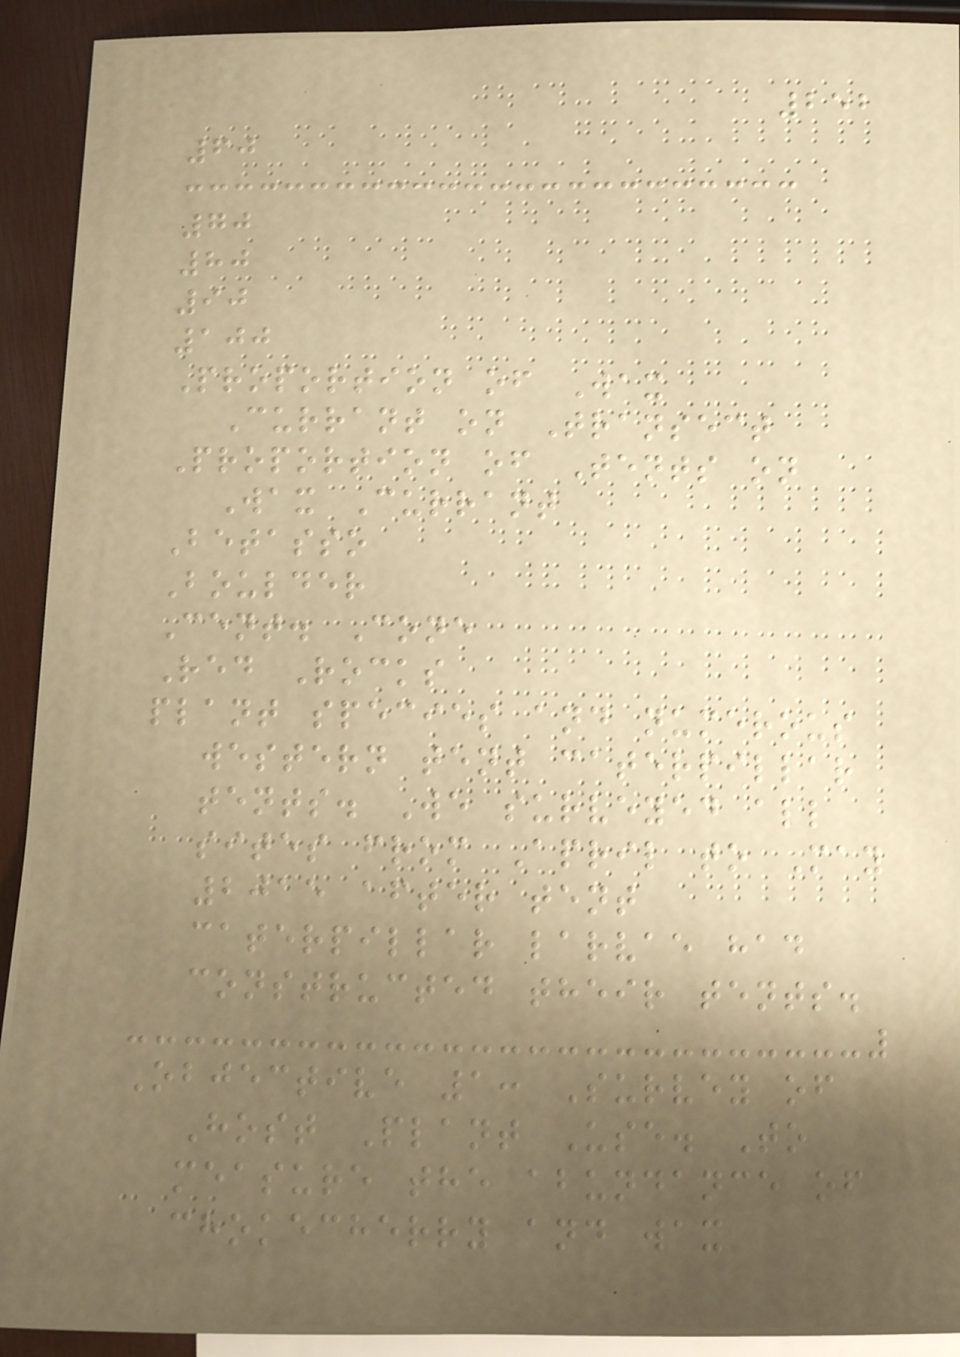252
60
70
80
90
100
Proportion of Wax
Currant on Transect
Proportion of Tents on
Wax Currant
Betasso
Boulder
Cent. Cone
Red Rocks
plant species and numerous
western tent caterpillar
tents. We surveyed all
sites from April to May
2015 after tent
caterpillar larvae had
constructed their tents.
Objective 1: Survey of
Host Plant Use. To
measure the abundance of
chokecherry and wax
